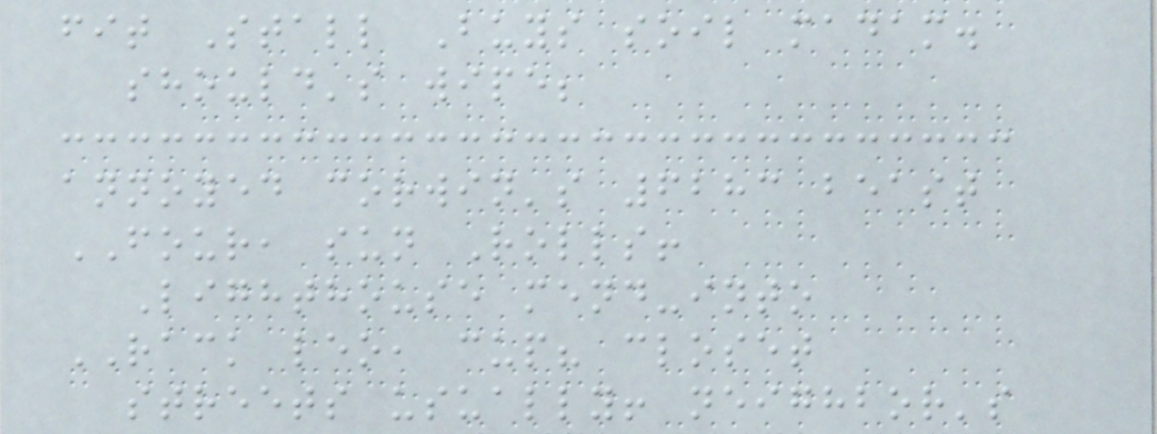fit Stall Buys soil madam.
should's wipe;
annoyed corwin's 6283 beast
FOUR, sun Rolls!
Lighthouse mend-into
RACK leo, cup? closet
streets usually! neighbor's
